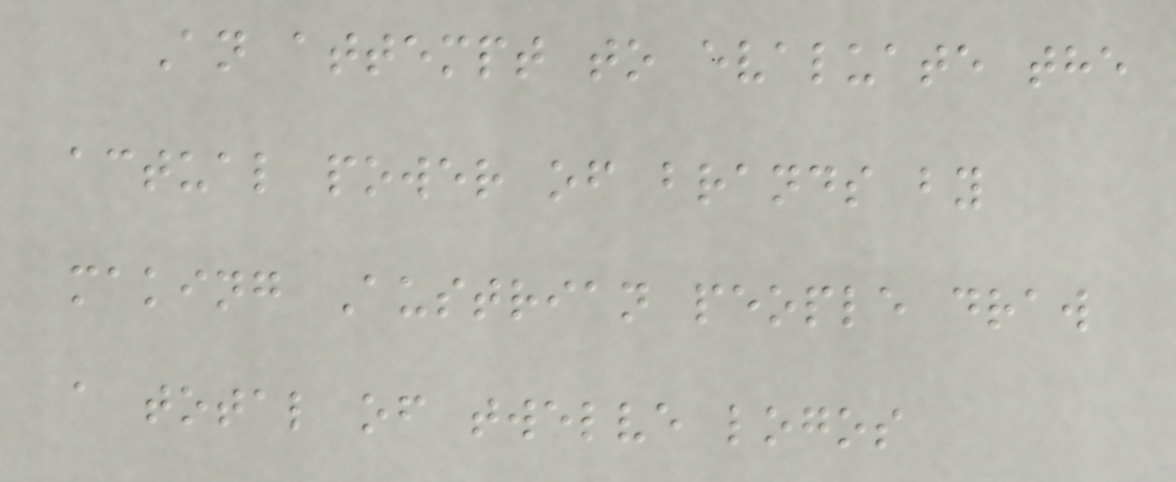An attempt to evaluate the
actual power of brands by
making Austrian people draw
a total of twelve logos
